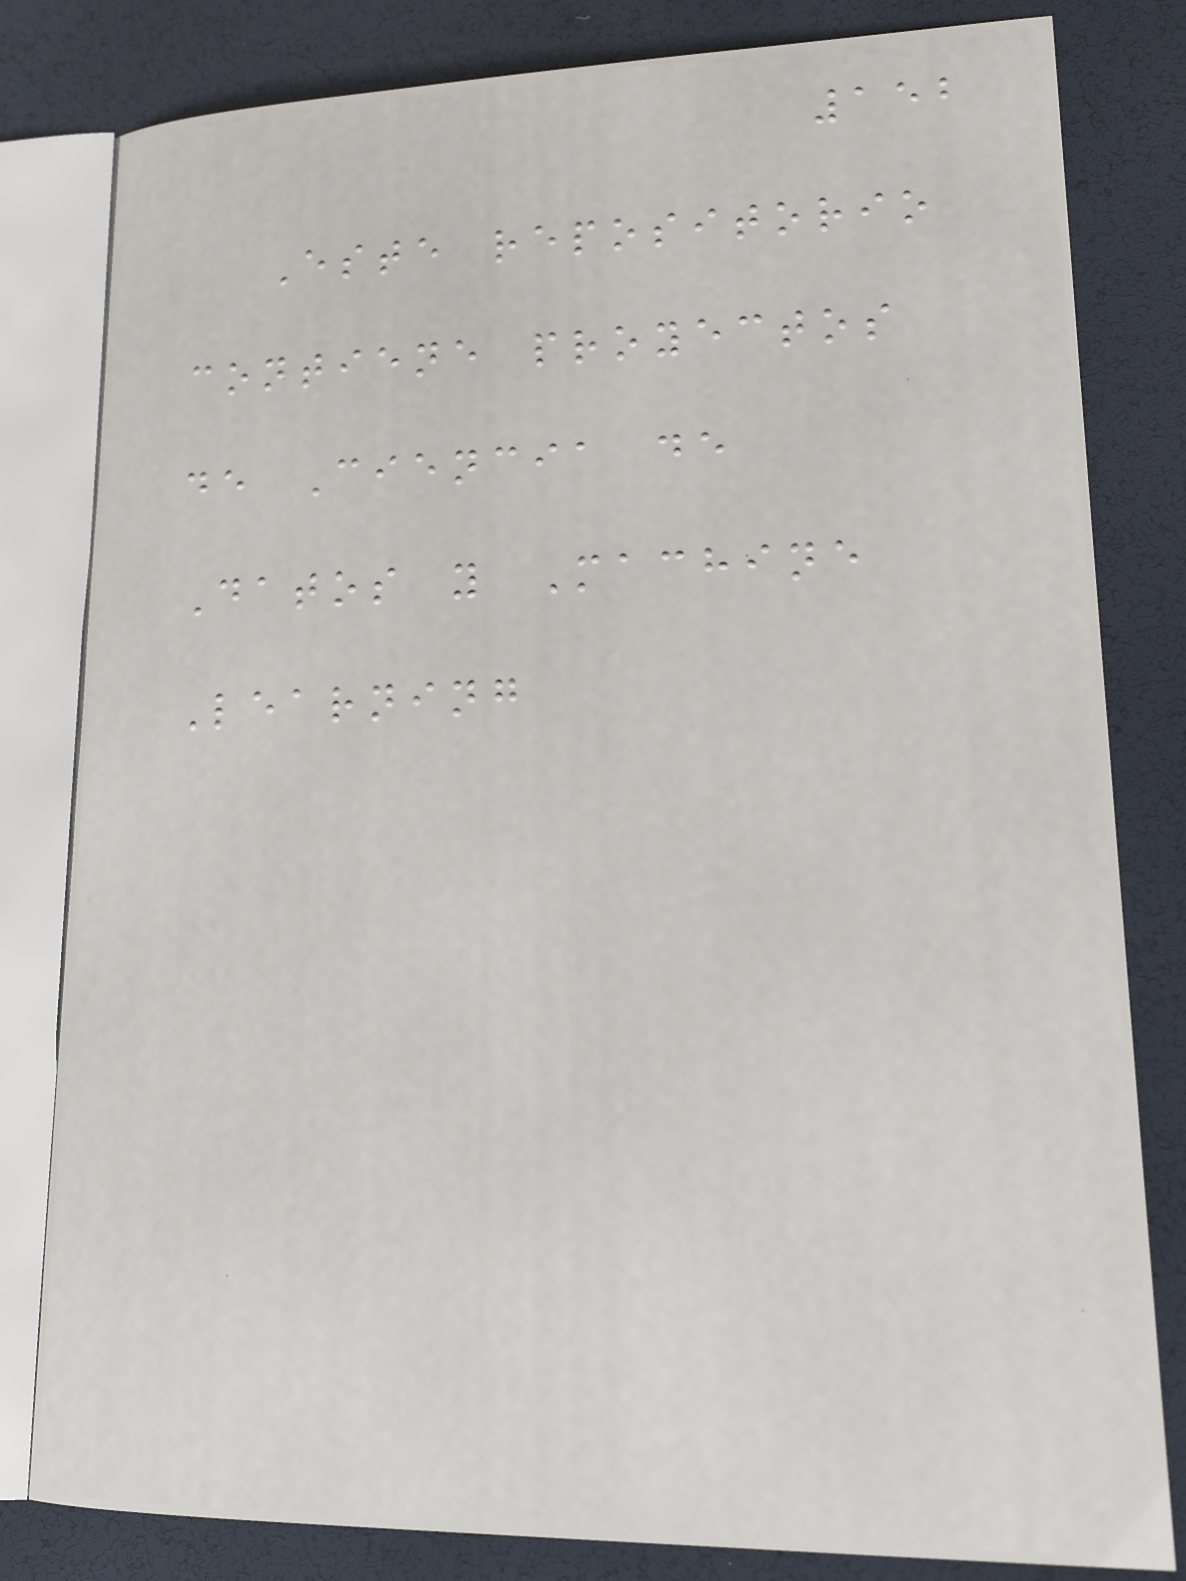152
Este repositorio
contiene proyectos
de Ciencia de
Datos y Machine
Learning
